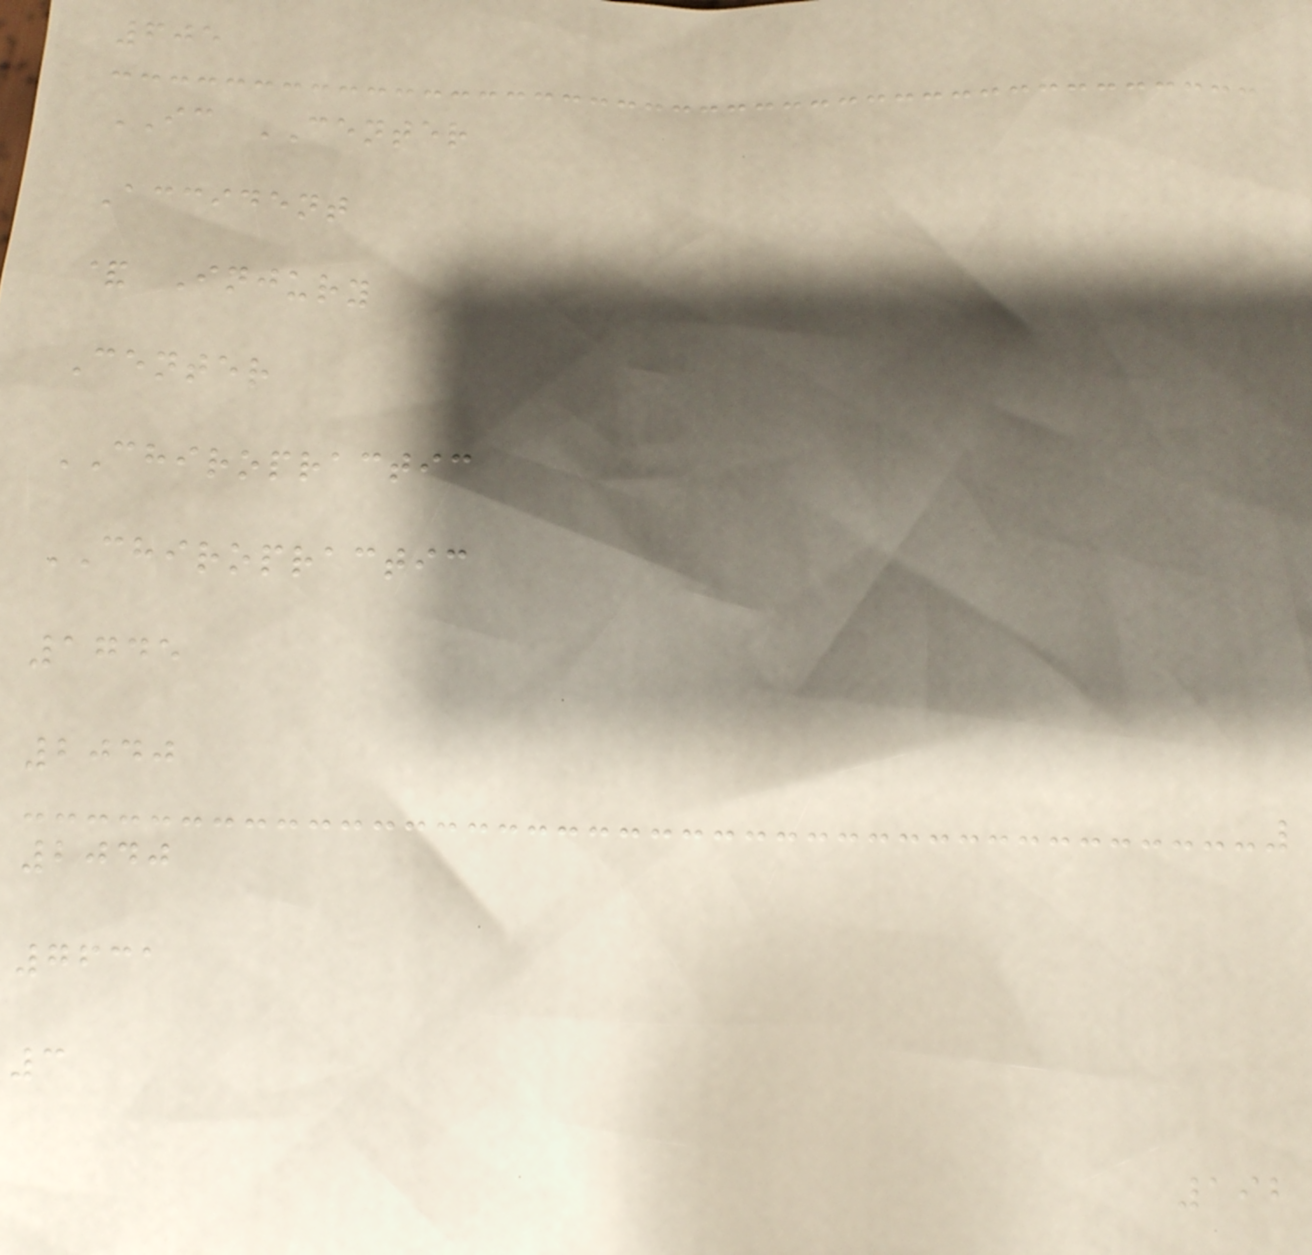605
IC CENTER
Accident
& Injury
Center
CHIROPRACTIC
CHIROPRACTIC
1745
2040
2040
7631
3
192
